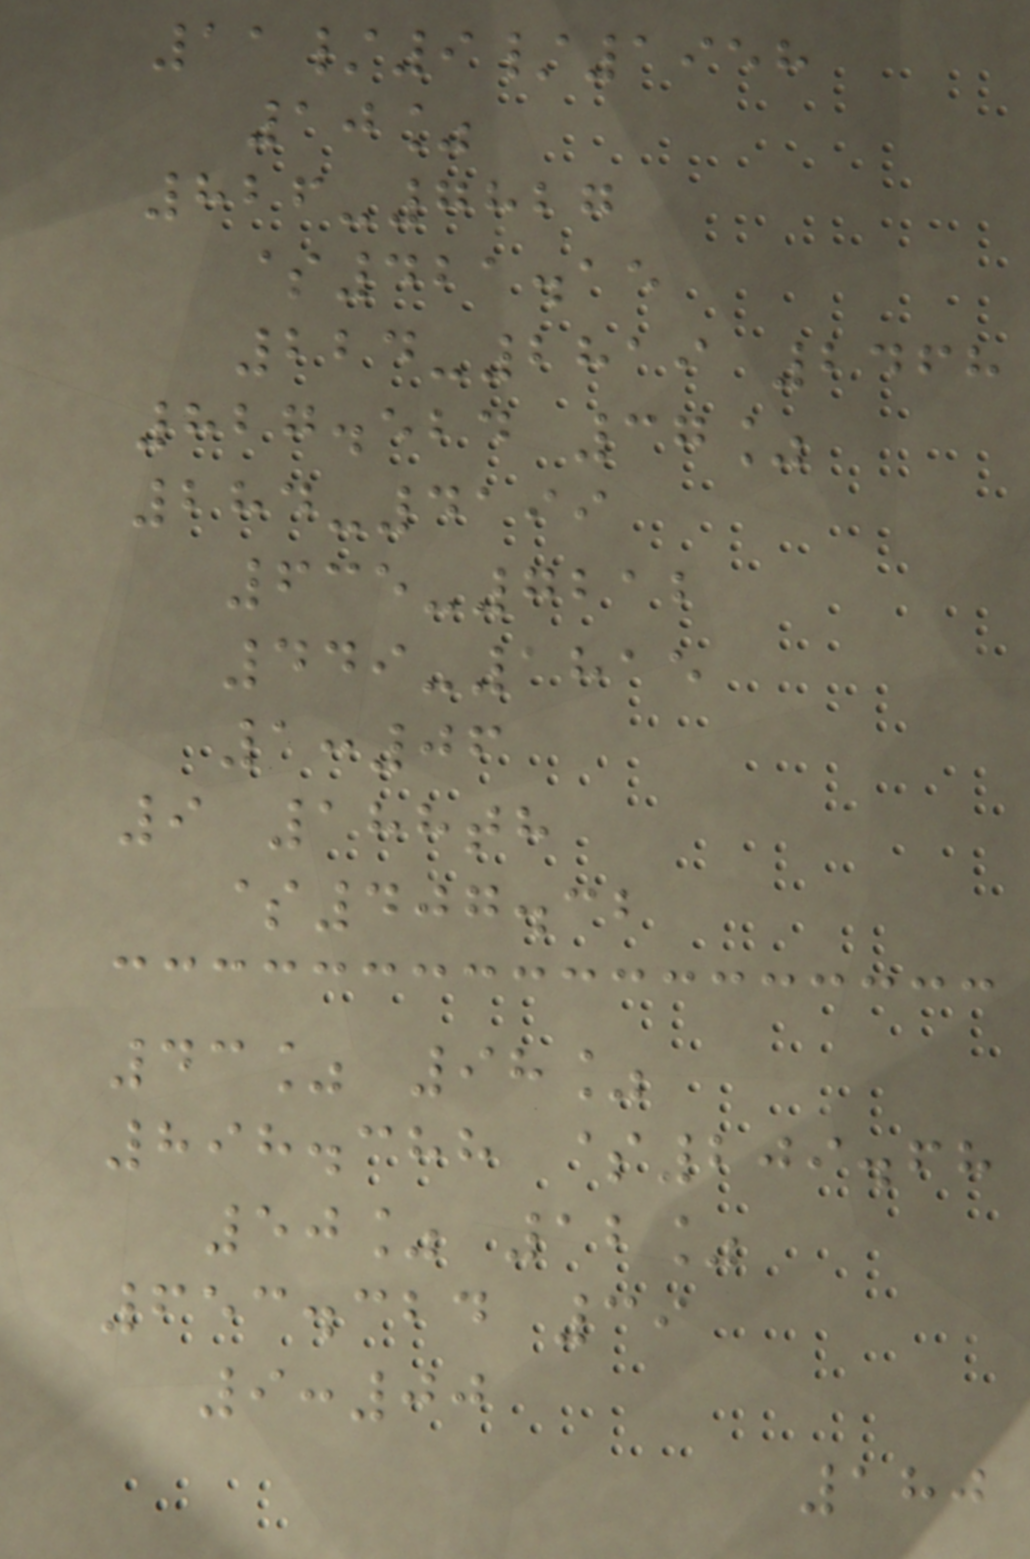11/9/1958
10%
826-7827
$421.15
224-2819 2468
827.524 37%
284-4199
635-7212
449-1815
1:06
9 188th
$407.32
43% 98%
898.388 $209.68
50% 12%
653.324 39
9:00
180
